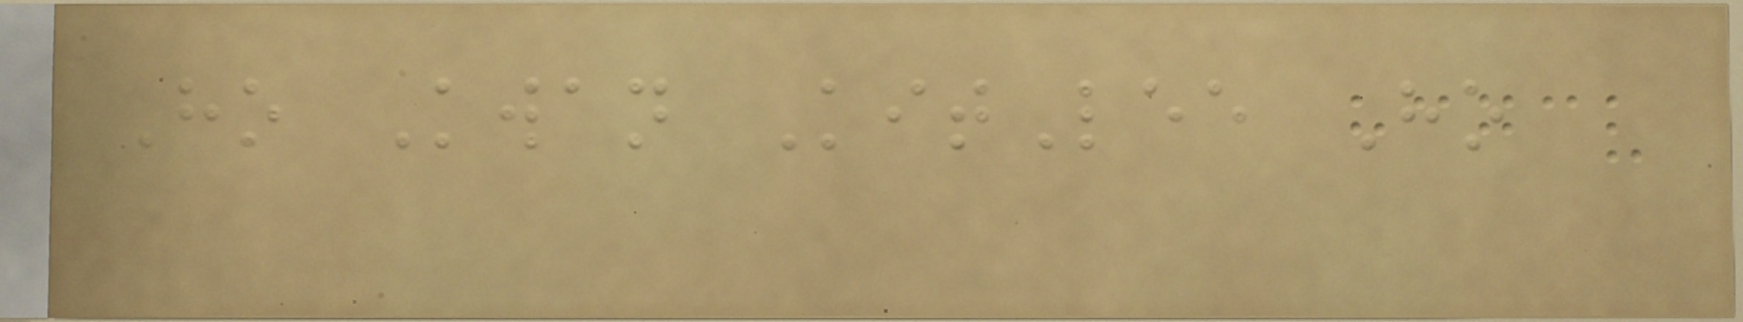Ho Kwan KitLee Ho
